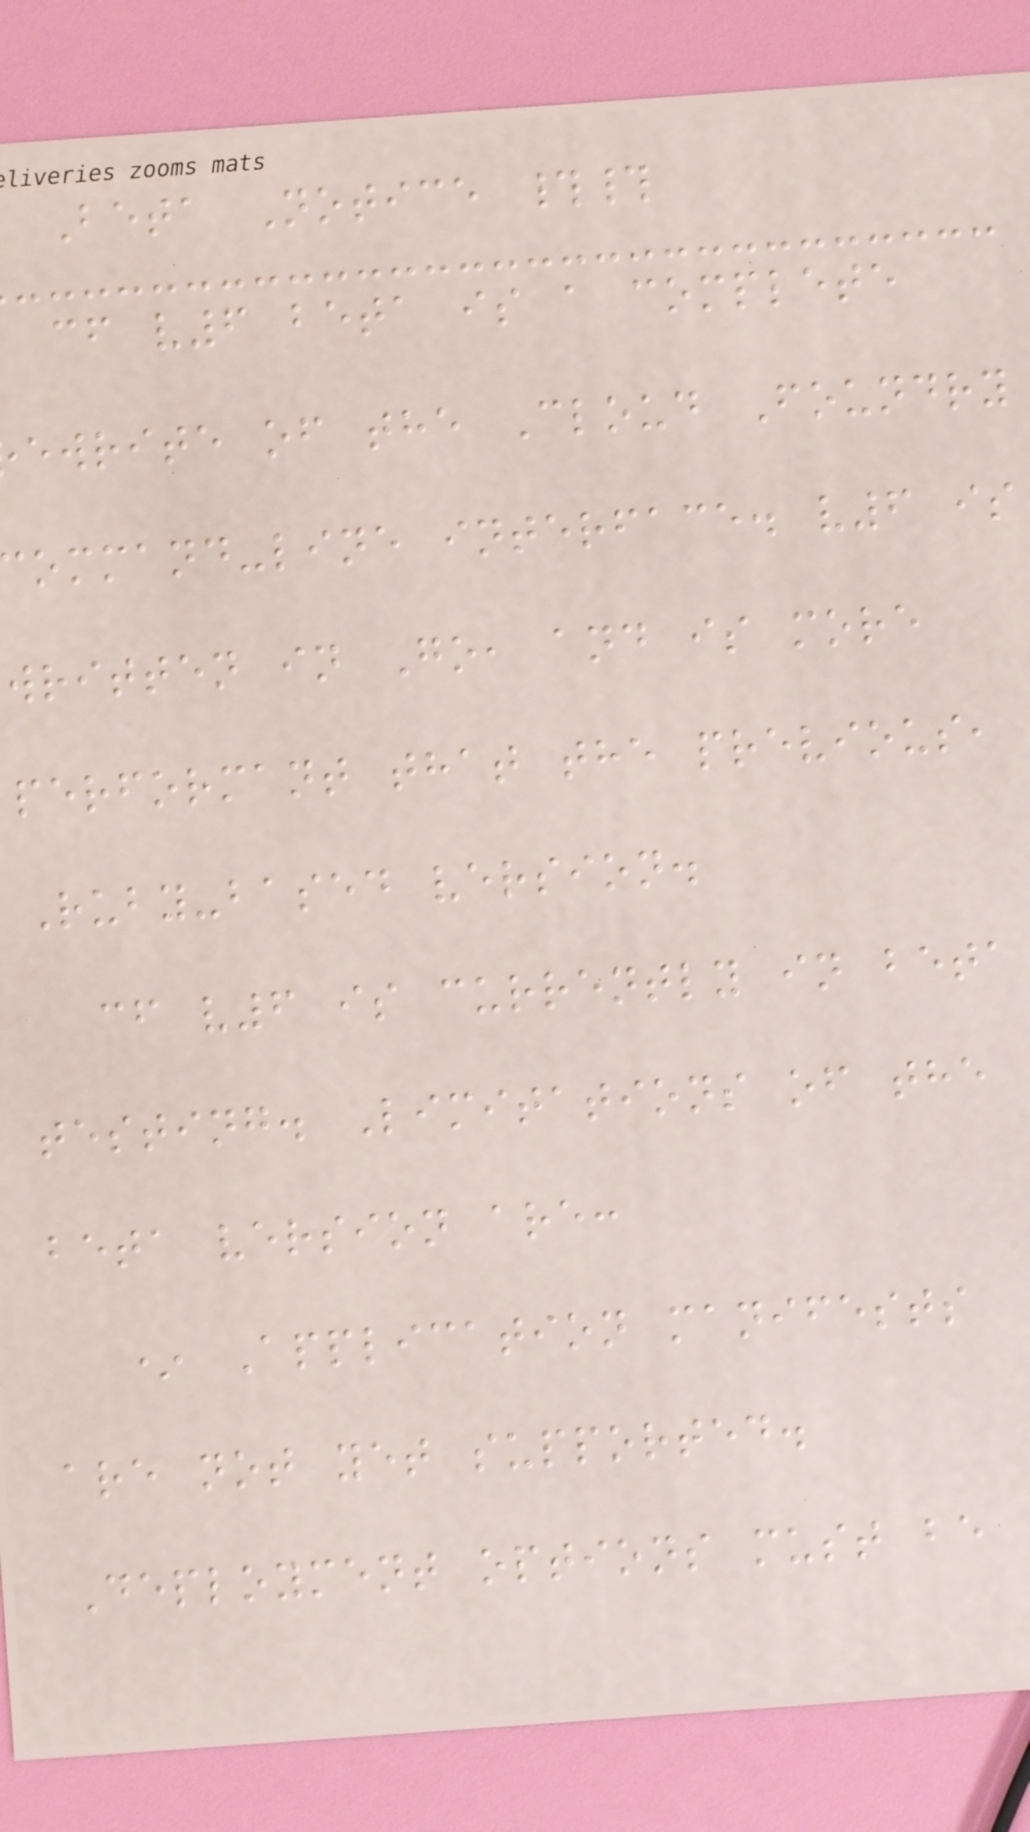Beta Notice ##
cf v6 beta is a complete
ewrite of the Cloud Foundry
ommand-line interface. v6 is
written in Go, and is more
performant that the previous,
Ruby-based version.
cf v6 is currently in beta
testing. Limitations of the
beta version are:
* Application manifests
are not yet supported.
Deployment options must be
